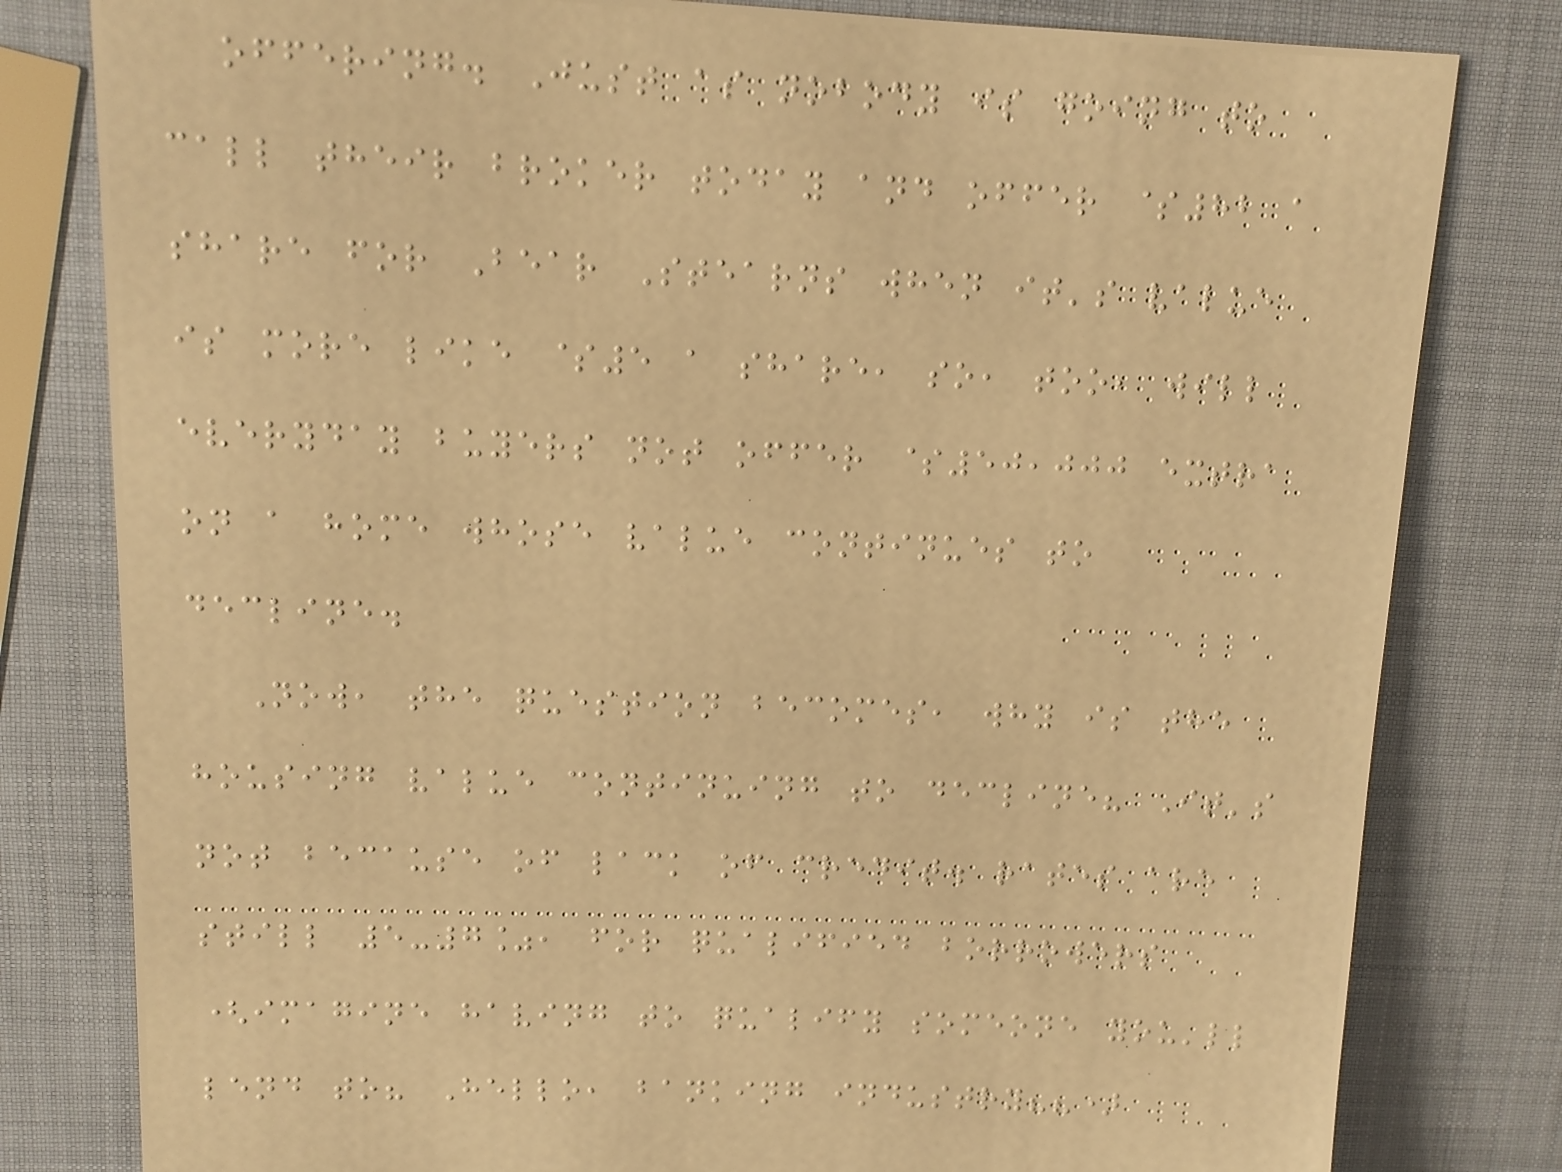offering. Just as nobody is going to
call their broker today and offer $82 a
share for Bear Stearns when it's value
is more like $5 a share, so, too, will
everyday buyers not offer $50,000 extra
on a home whose value continues to
decline.
Now, the question becomes, why is the
housing value continuing to decline? It's
not because of lack of credit. rates are
still 5-7%, for qualified borrowers
(imagine having to qualify someone you'll
lend to? Hello, banking industry??)
